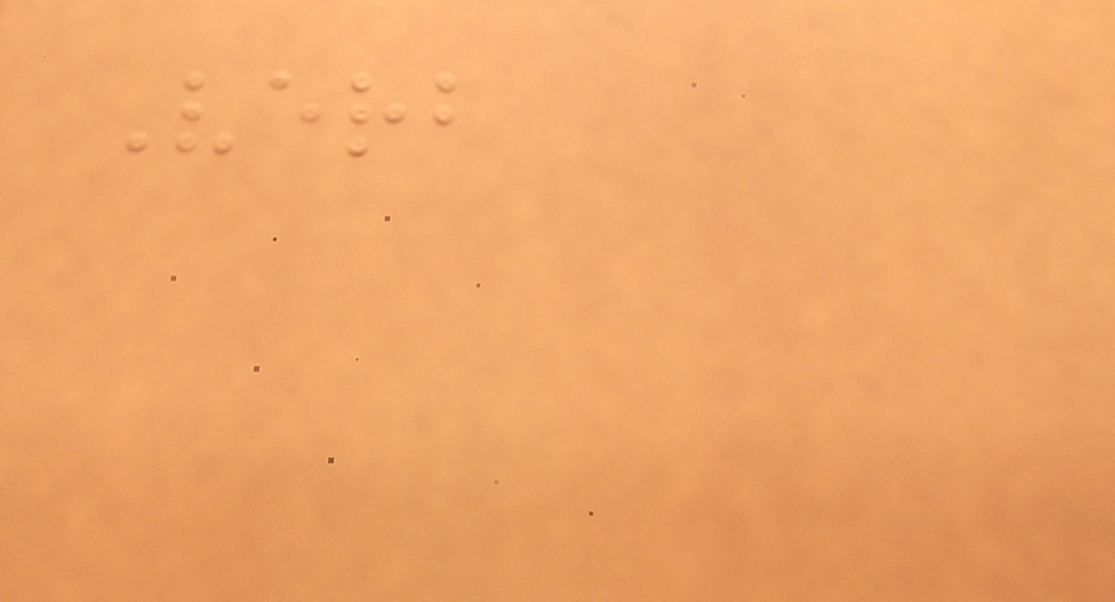Verb
